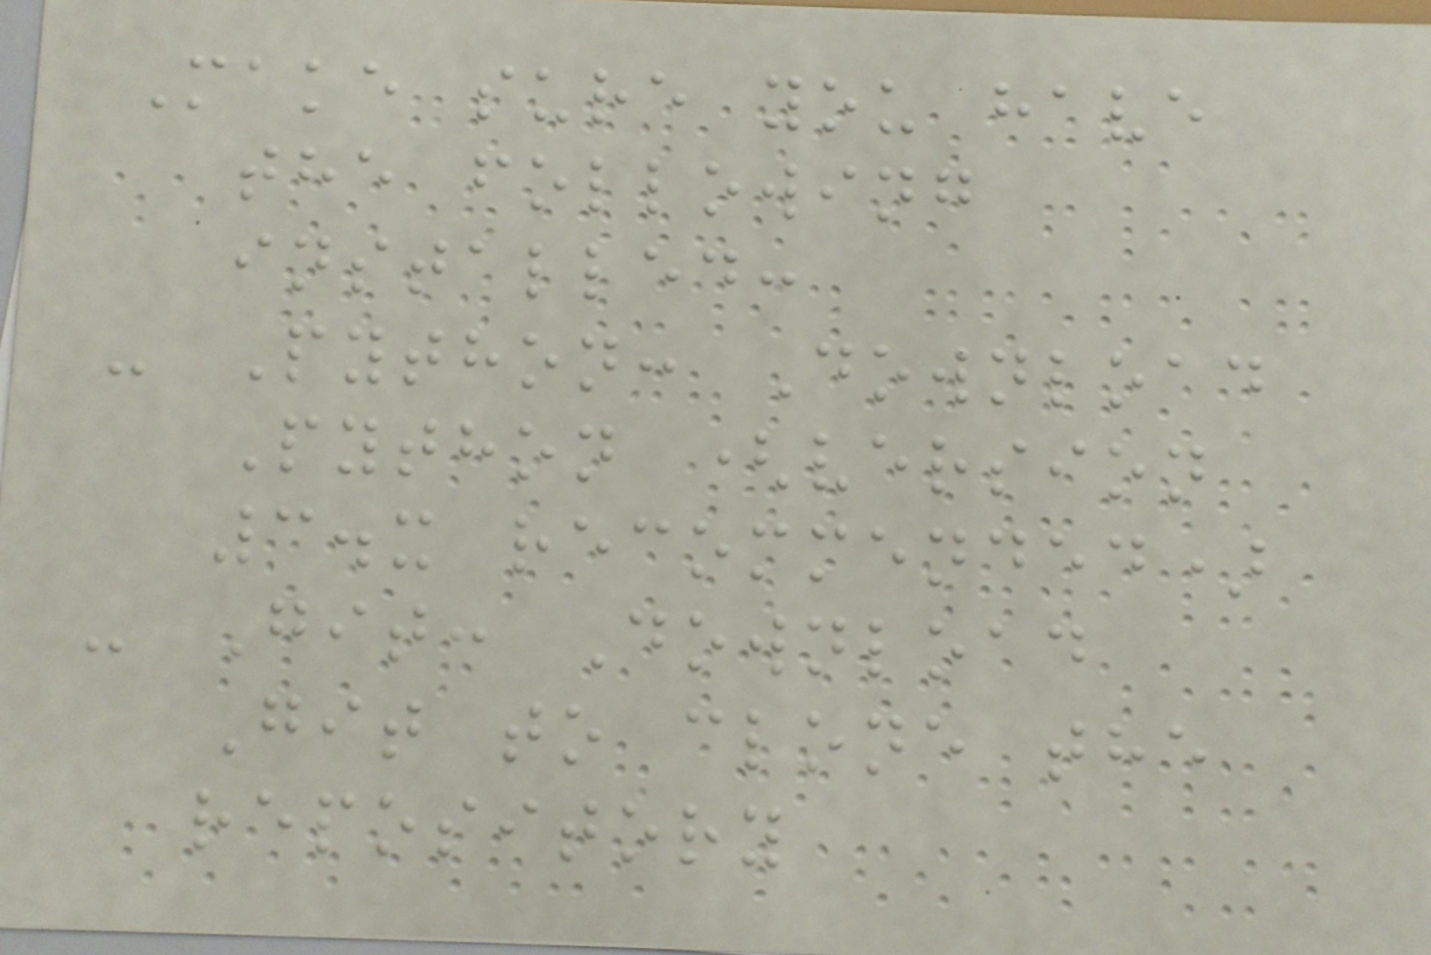Make sure you have
the following
installed:
- Python: Download
Python (version
3.x recommended)
- Git: Download
Git to clone the
repository
